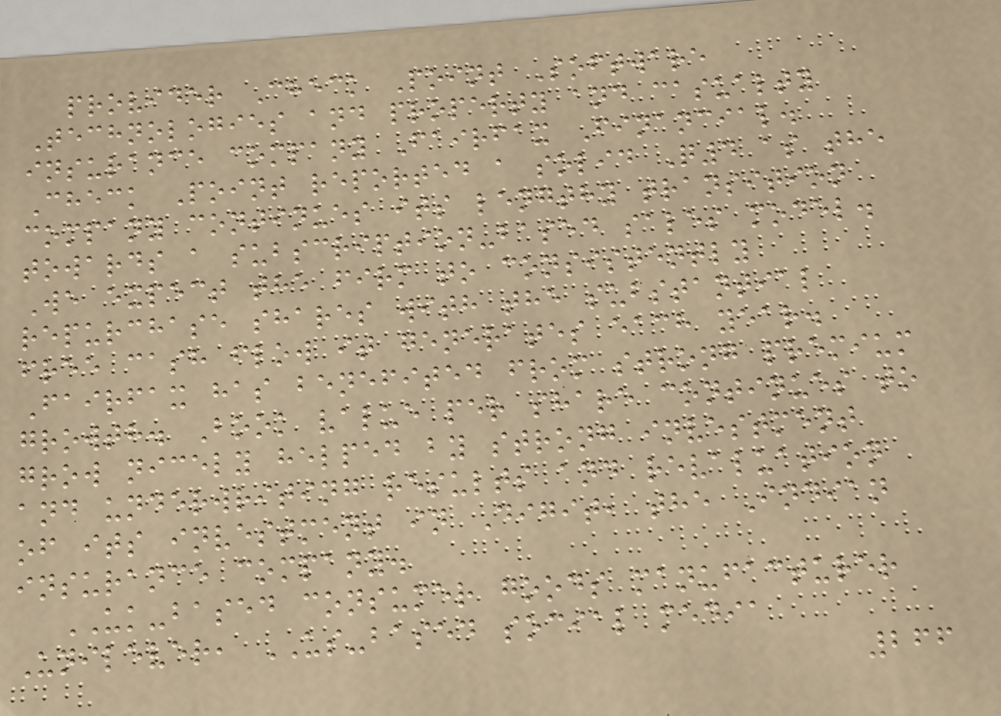provider Check Point Software
Technologies and property and casualty
insurance company Fairfax Financial.
Check Point reported a solid Q4 as the
company continues its lengthy transition
towards a subscription-based sales model.
We expect the firm to consistently
repurchase shares with the substantial
free cash flow it generates each year.
Fairfax has benefited from strong premium
growth. Book value per share continues to
grow nicely helped by strong investment
and underwriting results and revaluation
of its investment in Digit, the Indian
insurance company.
UK-based consumer goods manufacturer
Unilever, US-based social media
266
